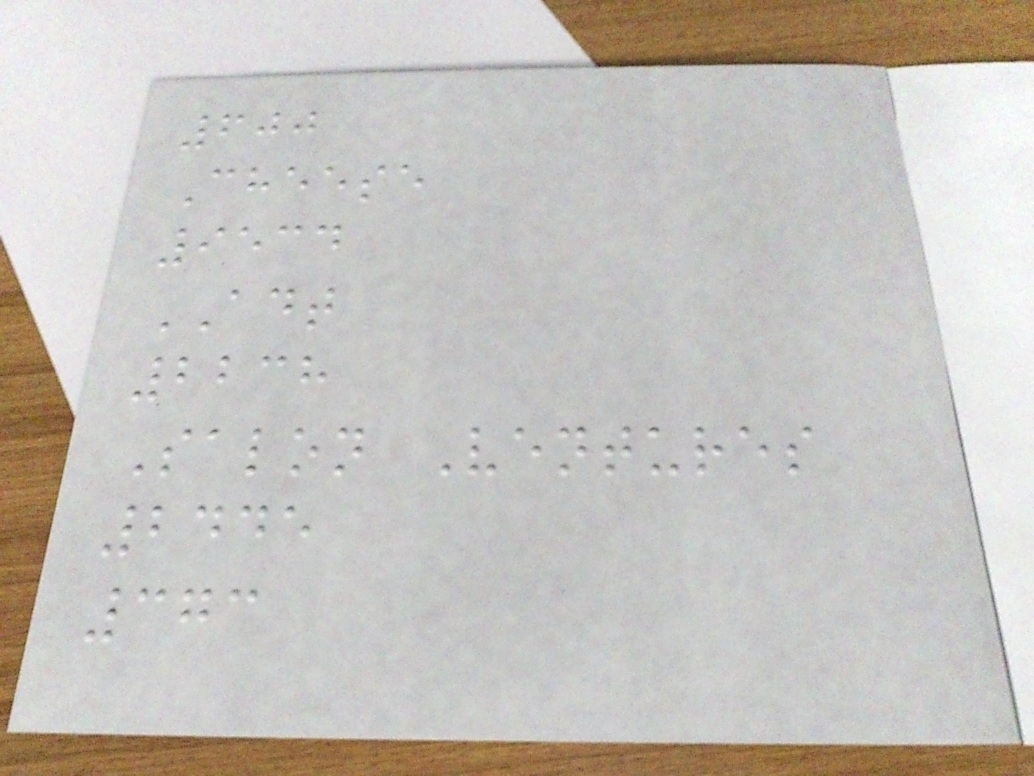600
Cheese
9534
ADT
2238
Salon Ventures
2445
373
